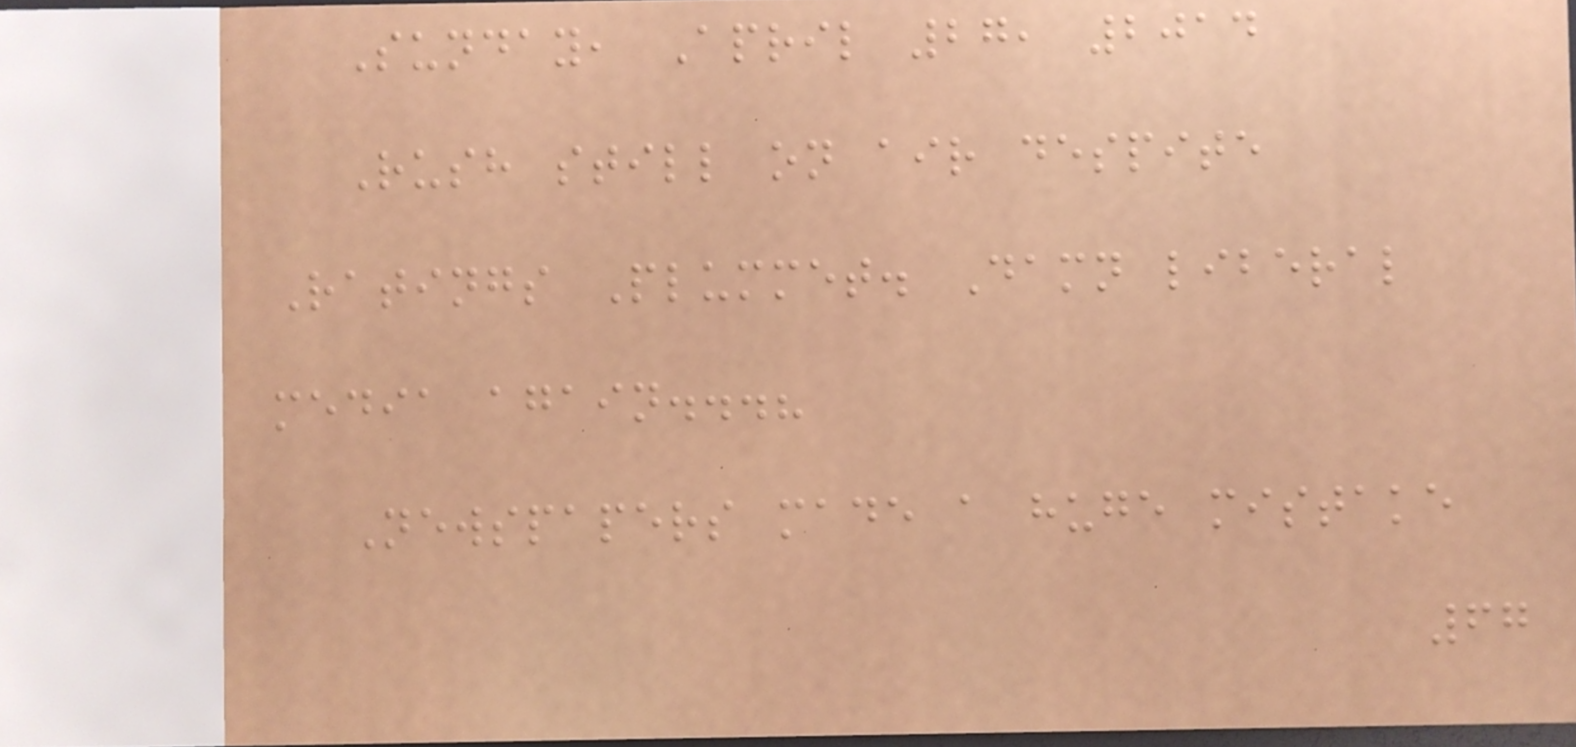Sunday, April 27, 2014
Rush still on air despite
Ratings Plummet. Damn liberal
media again...?
Newspapers made a huge mistake
67
